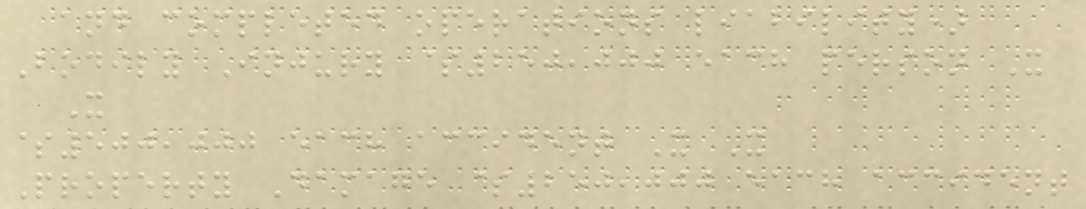and completed operations liability)
Bodily Injury $250,000 each person X
X
$500,000 each accident X X
Property Damage $250,000 each accident
